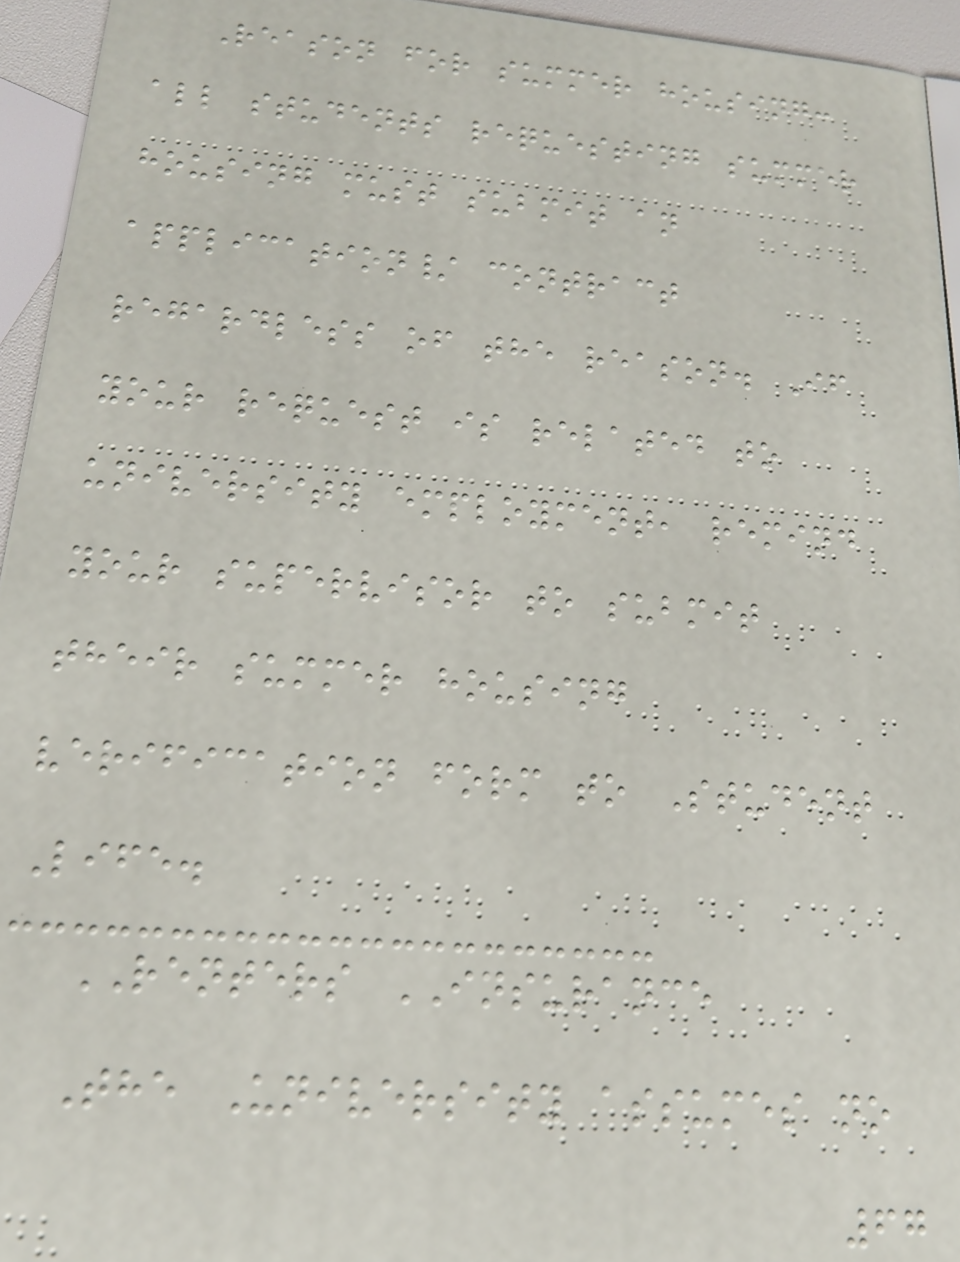Reason for summer housing:
all students requesting summer
housing must submit an
application/ contract
regardless of the reason. If
your request is related to
university employment, remind
your supervisor to submit
their summer housing
verification form to Student
Life.
RENTERS INSURANCE
The University assumes no
67
